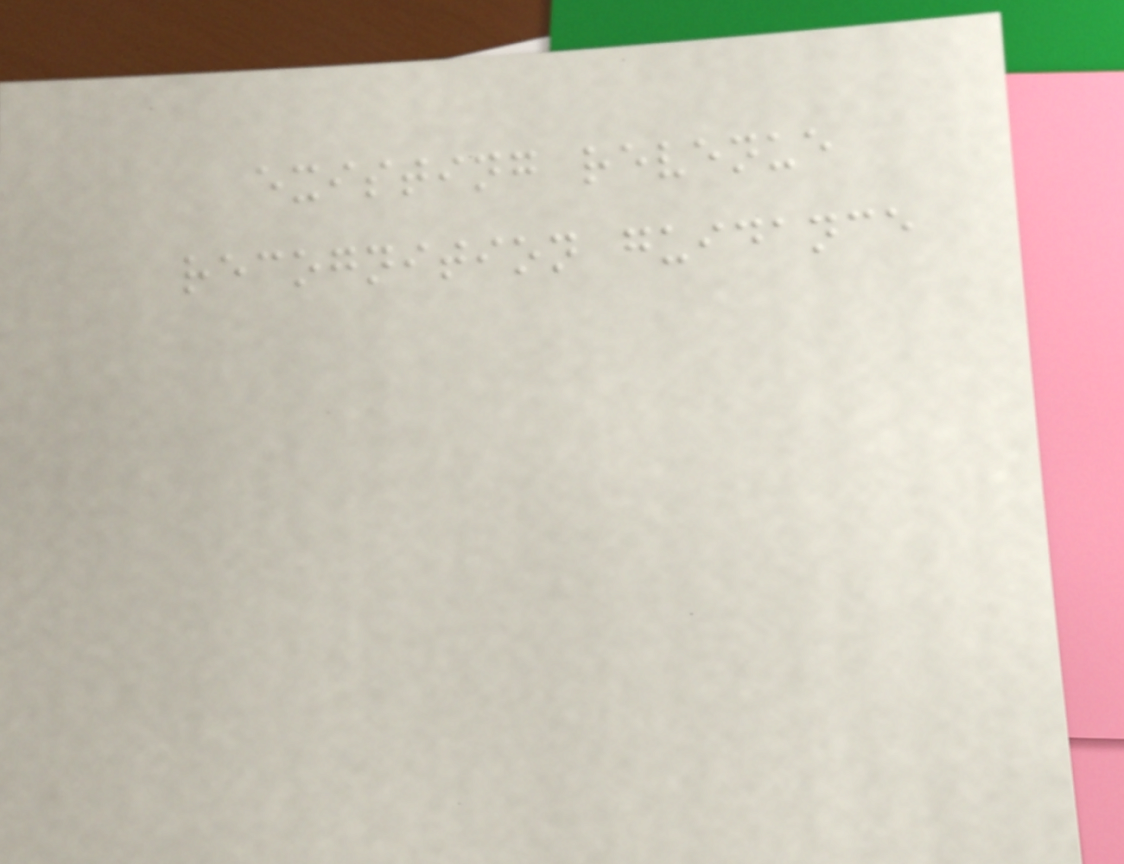existing revenue
recognition guidance
